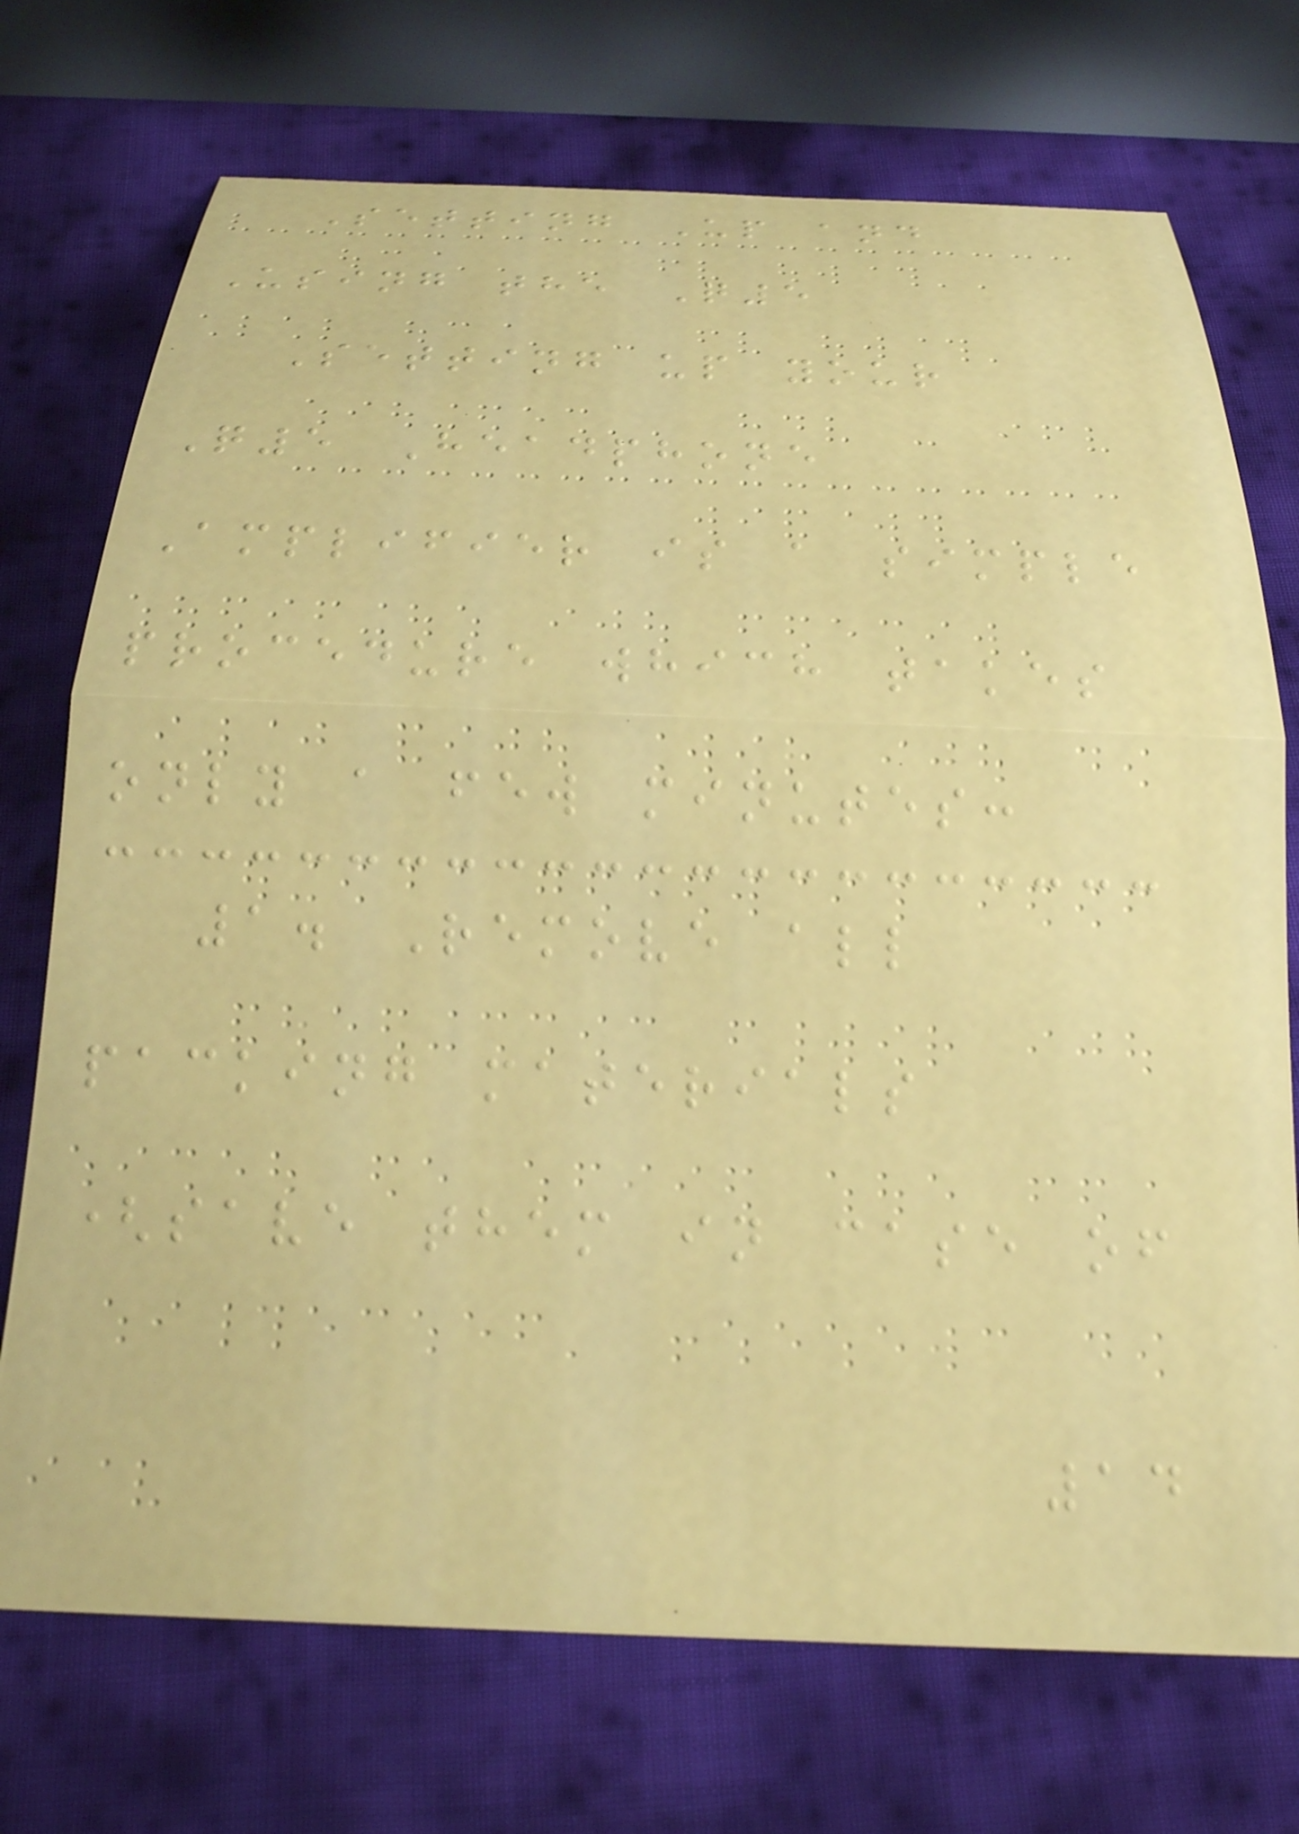Setting Up and
Using the Q5
Setting up your
Q5 Headphone
Amplifier is a simple
procedure which takes
only a few minutes:
1. Remove all
packing materials
(save them in case of
14
